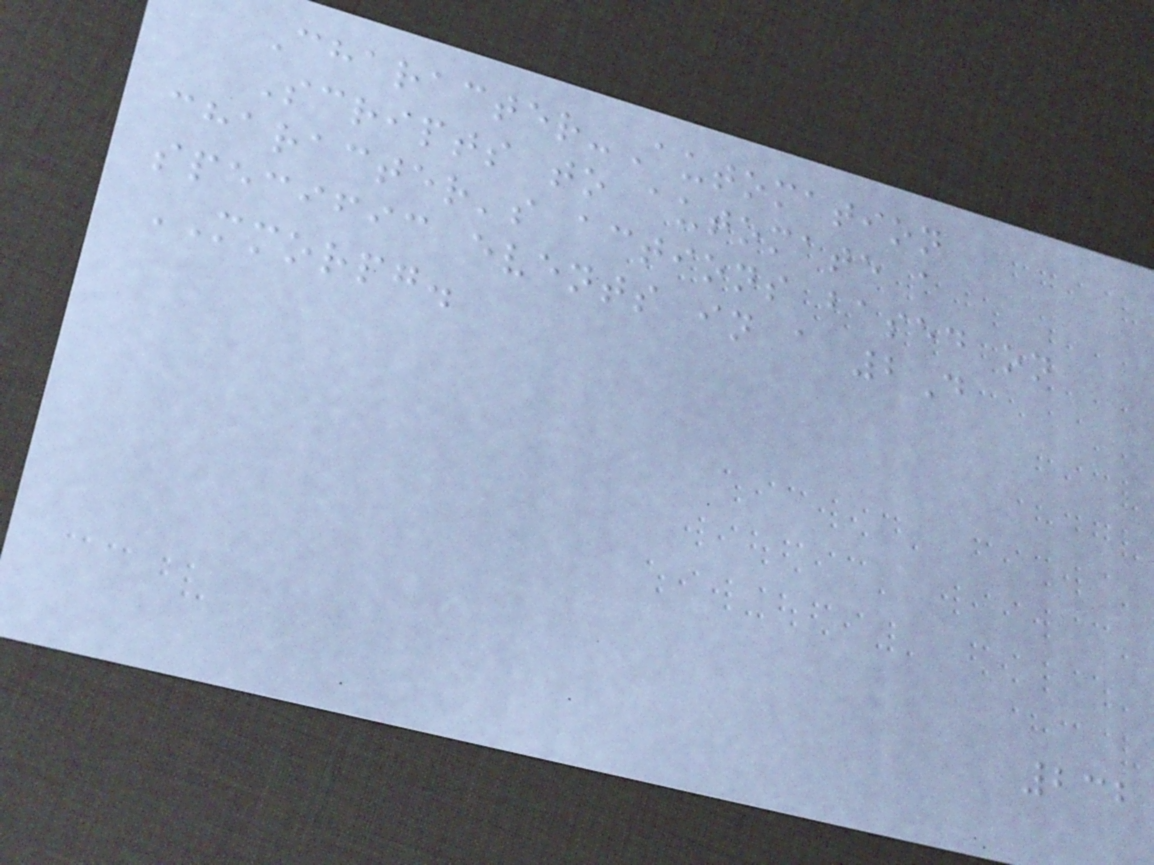Character-Automation
Scripts to automate a
character's actions based on
specific events in a 2D
MMORPG.
232
